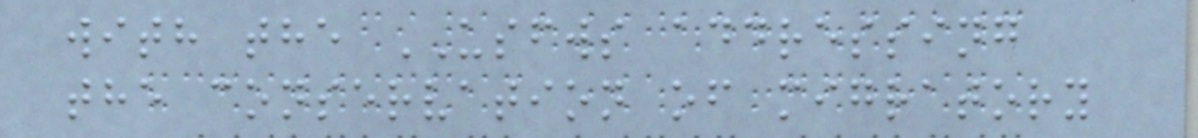with the USFWS addressing
the conservation of migratory
